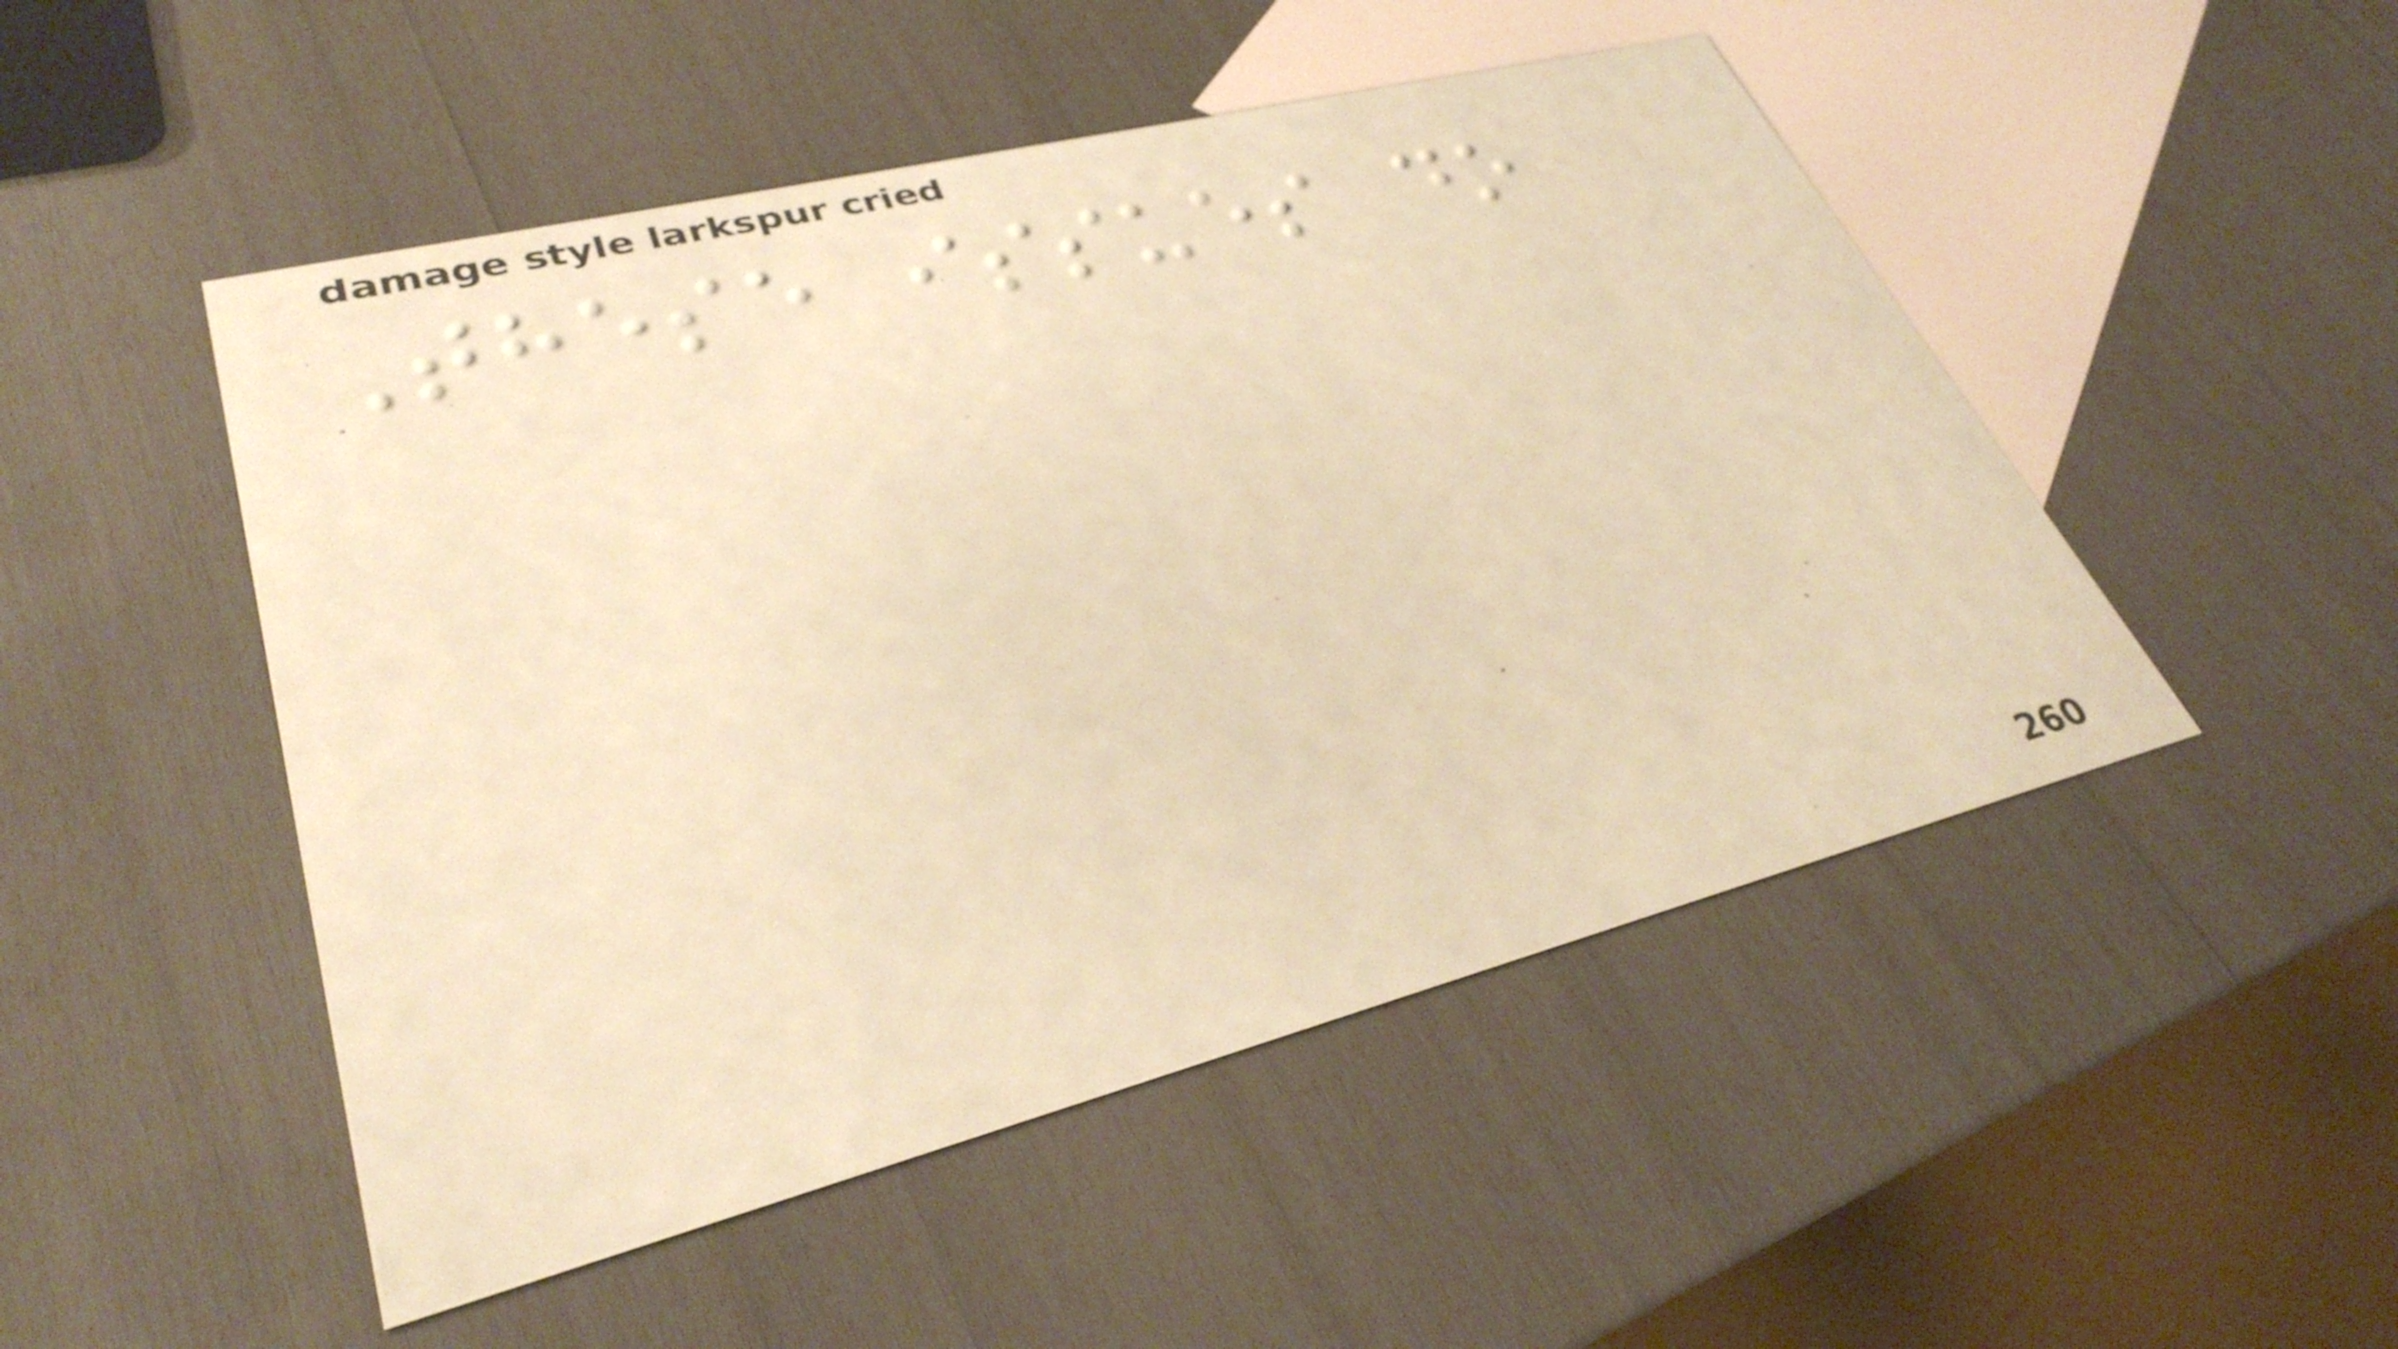These issues do
